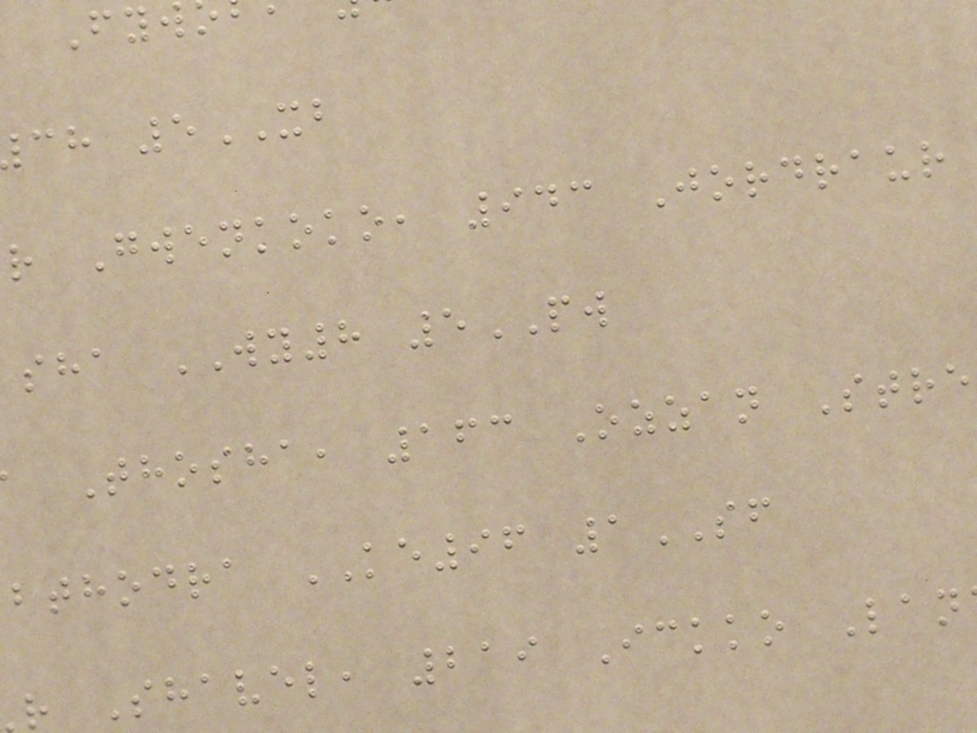ch 5XB
r Gwenkoko, 943 Jordraur
sha WY8 5PW
Thosha, 163 Ozzan Stre
bthodra KE96 1SF
r Shavel, 219 Ickko Lan
